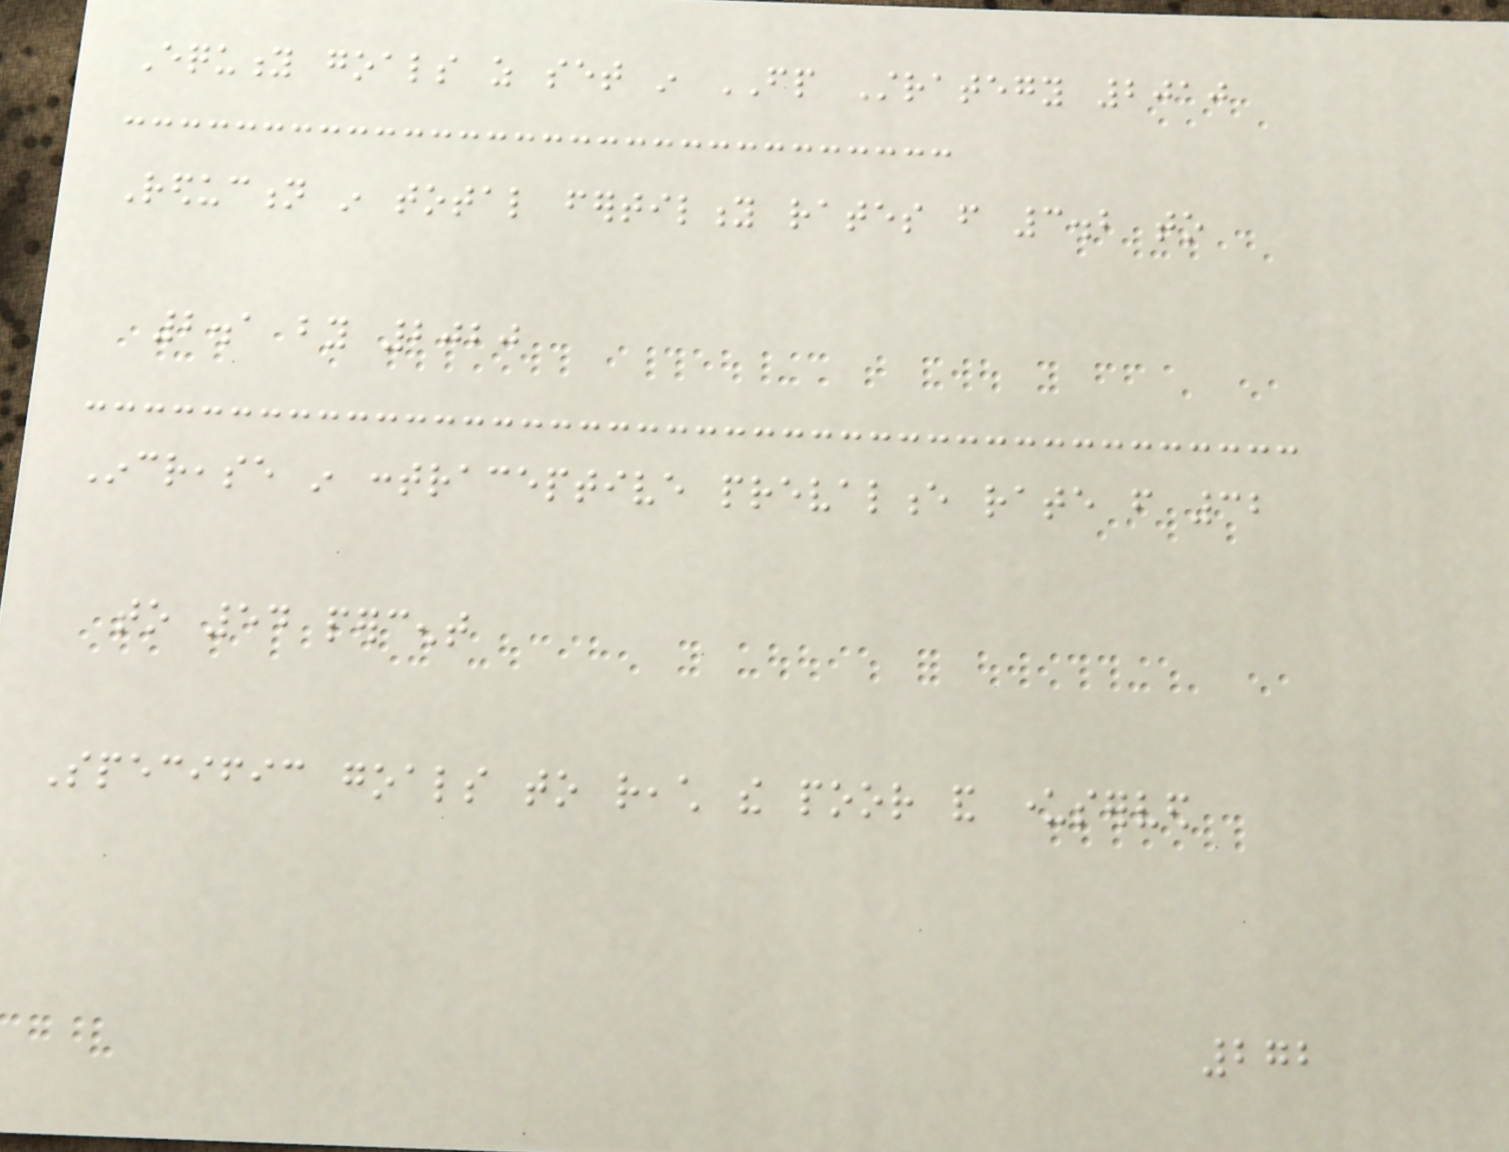Equity goals as set in FP Strategy 2010
Reduction in total fertility rates from 3.2 to
2.1 by 2020
Increase in contraceptive prevalence rate from 32
to 54 percent
Specific goals to reach the poor and underserved
272
